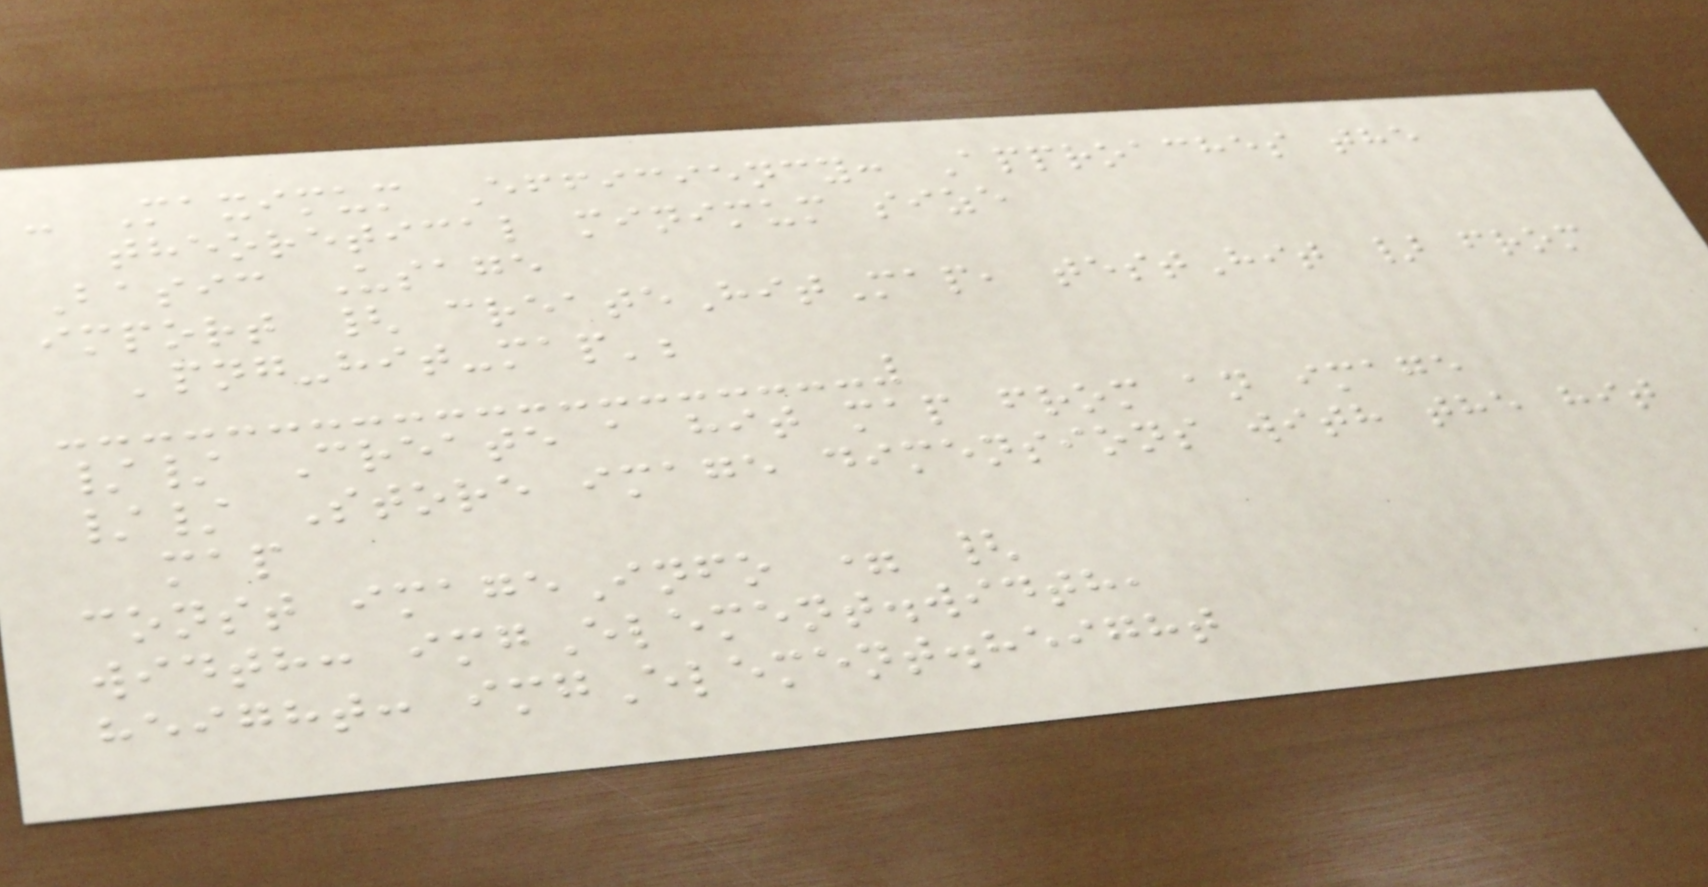- Maximum Efficiency: Approaches the
theoretical minimum size
Basic Usage
import { createHitMap, testHit } from
'png-hit-map';
// Create a hit map from an image
// Store image dimensions with the hit
map
const imageInfo = {
width: imgElement.width,
height: imgElement.height
